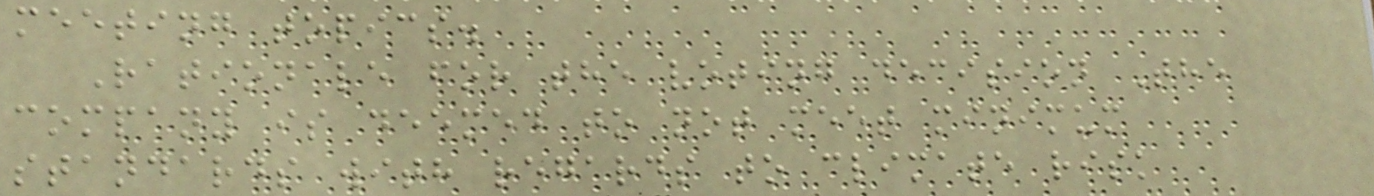meeting topics.
Rationale for the voting decision The
company is deemed to not meet minimum
standards with regards to climate risk
